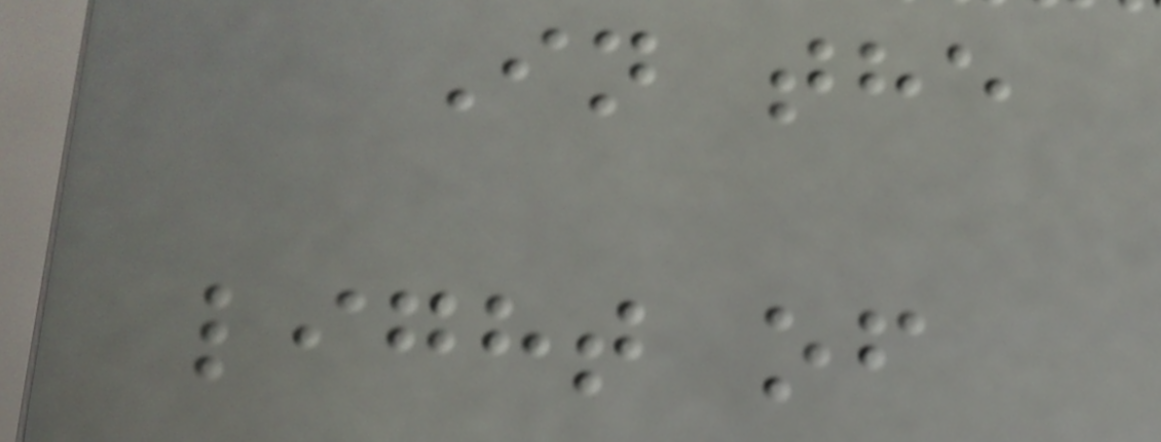In the
light of
